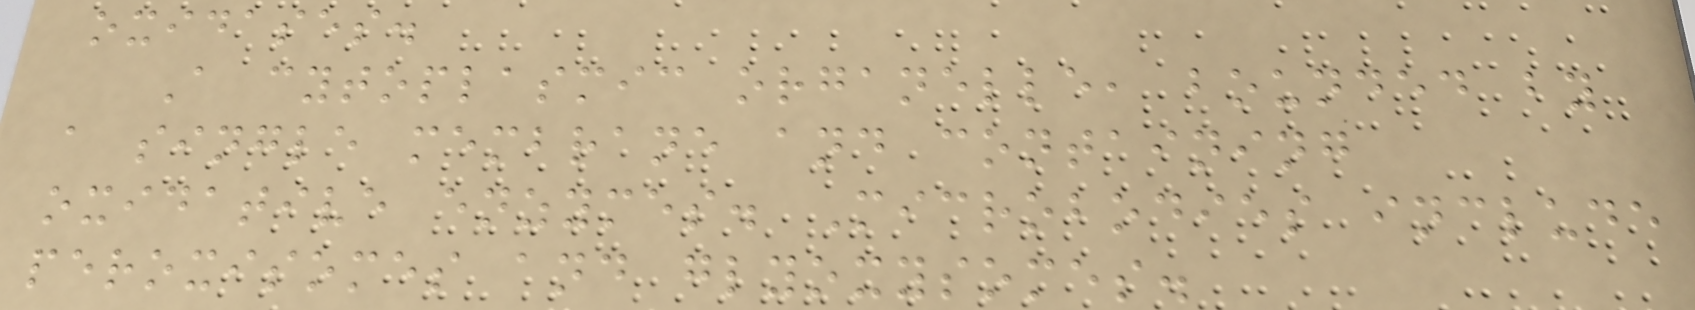oxidases.
A cytoplasmic organelle, bounded by
a single membrane and containing
oxidative enzymes. Microbodies include
peroxisomes and glyoxysomes.
